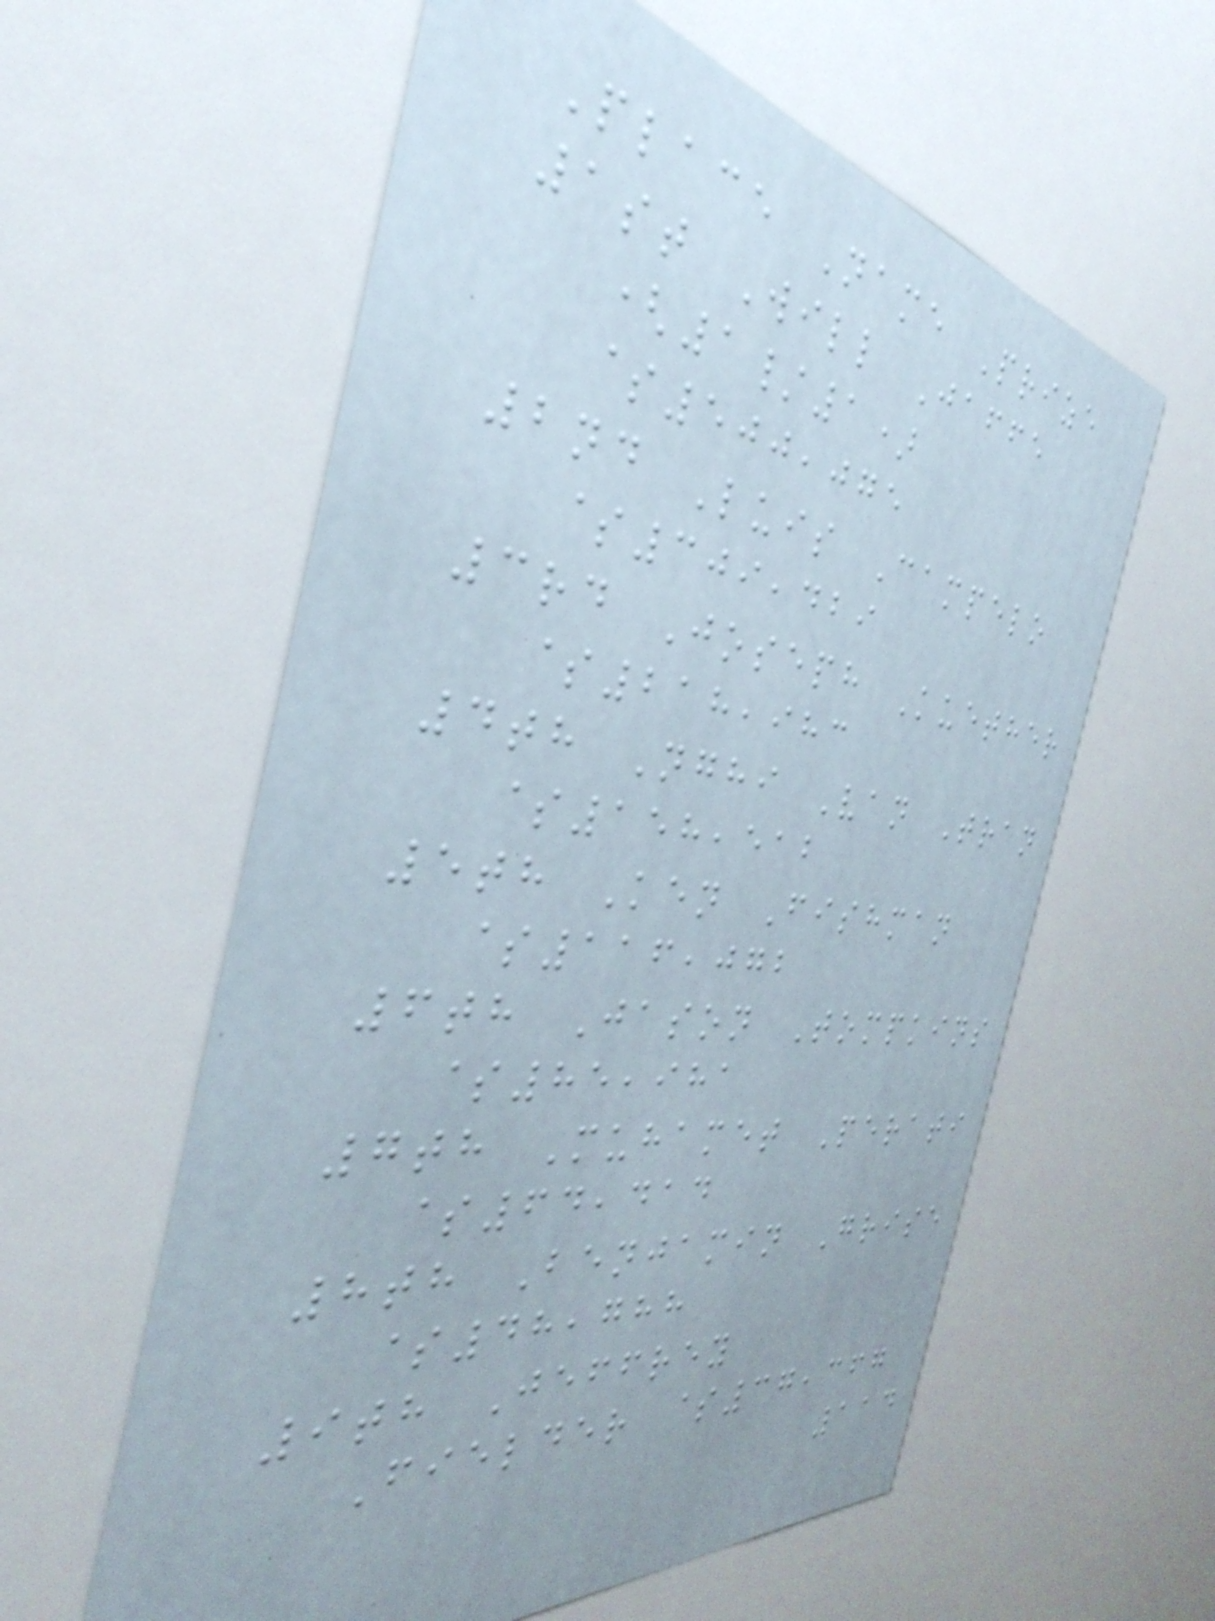Place Name Prize
1st Will Jaffe
(1/1)
$500,075
2nd Luis Campelo
$309,429
3rd Joseph Kuether
$218,983
4th Nghi Van Tran
$158,512
5th Ken Fishman
$116,072
6th Jason Tompkins
$85,981
7th Muhamet Perati
$64,414
8th Benjamin Grise
$48,788
9th Jeffrey
Fielder $37,367
114
